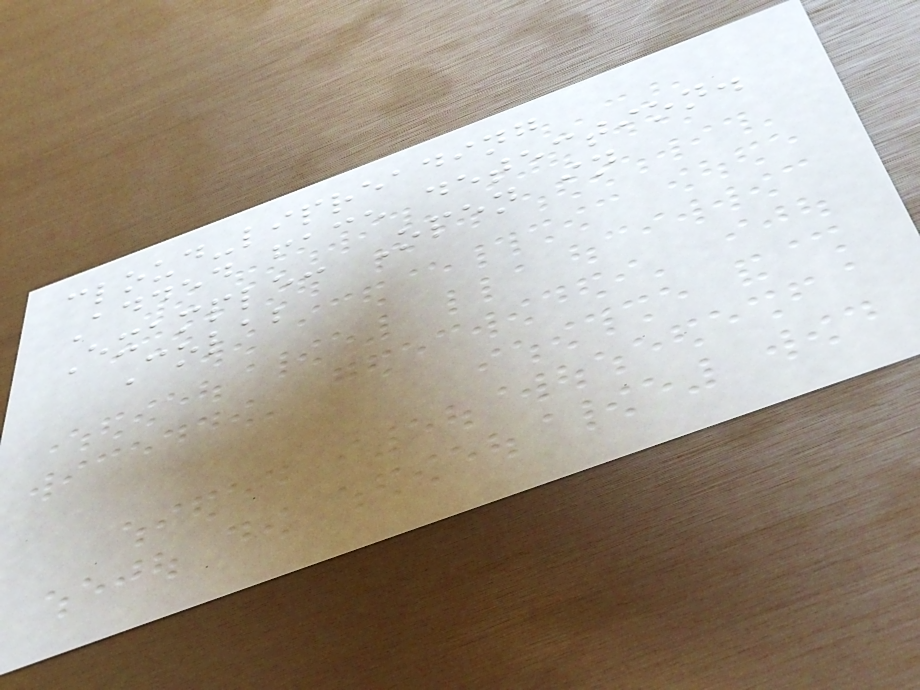cloud-lipreading
Added face detection.
Example: Open in
Colab
